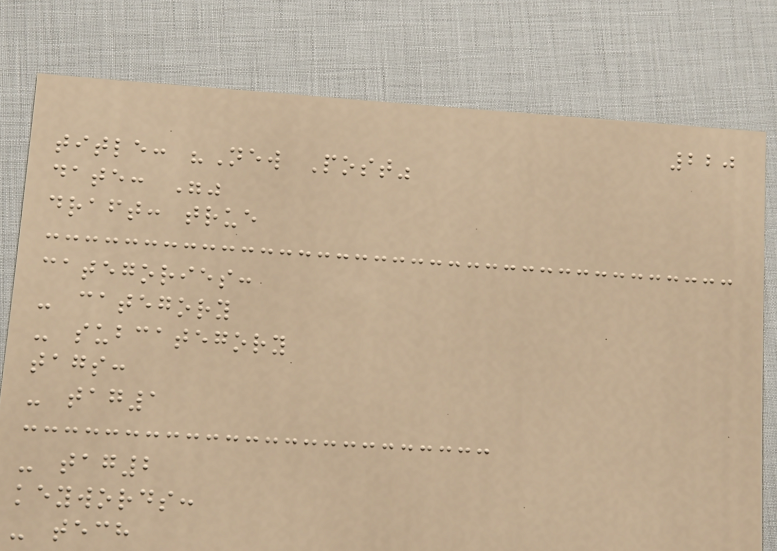220
title: "New Post"
date: ""
draft: true
categories:
- category
- subcategory
tags:
- tag1
- tag2
keywords:
- tech
